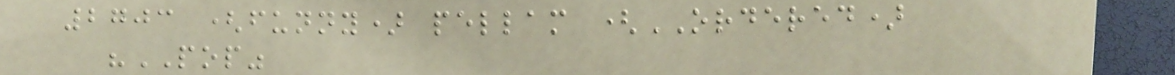2703 (funny) pellam (ORDERED)
"POP"
